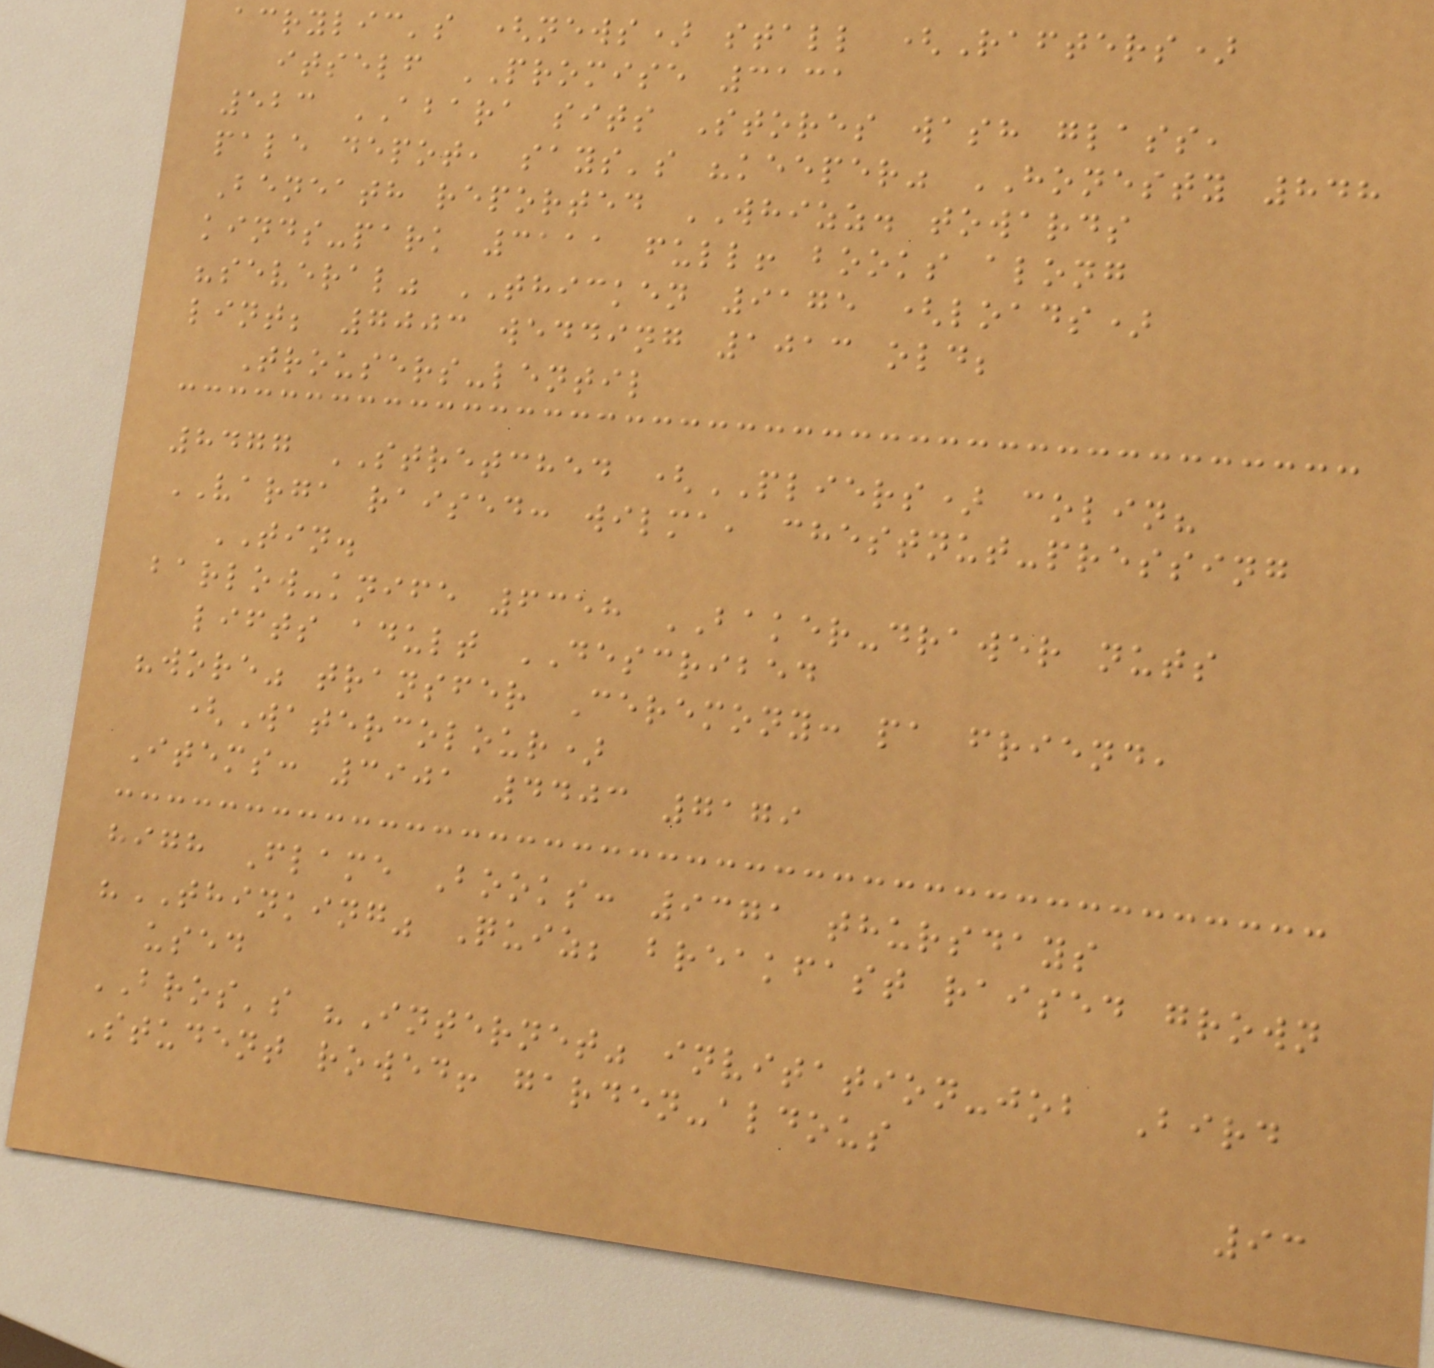acrylic's (news) stall (Rafters)
itself PROMISE 3131
523 ABARA sits Stores wash glass,
pale depot, says's "keeper" HONESTY 848
Beneath reported WHIZZ. towards
kinds-park 3111 full! books along
"several" THICKEN 9175 (loads)
lint; 7003 wedding 1013 old;
Trousers-lentil
8477 STRETCHED (PLIERS) colin?
VARGA raised: wilma, chestnut-pressing
TIN.
barlow-knife 6358 BAKER-drawer nuts
lifts adult DESCRIBED
"wore" transfer Ceremony: pa friend,
(Watercolour)
Items: 3901 4403 7179
high Flame Books: 9371 thursdays
"THINKING" Quiz; breakfast raised grown
used
BROS's "Internet" invitation-job Bird
Student rowed! garden-aldous
93
